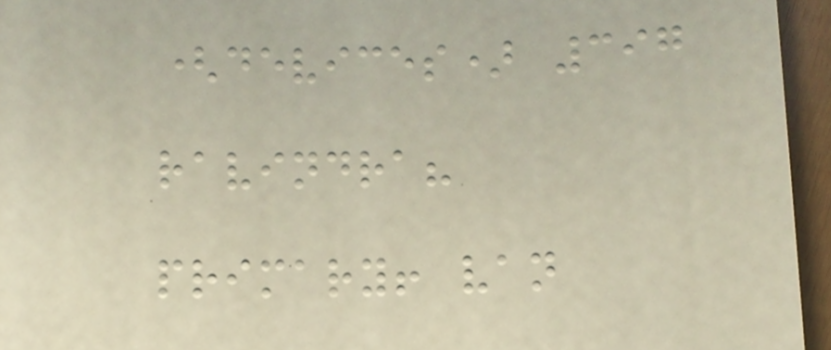(devices) 397
ravindra?
primary! van
